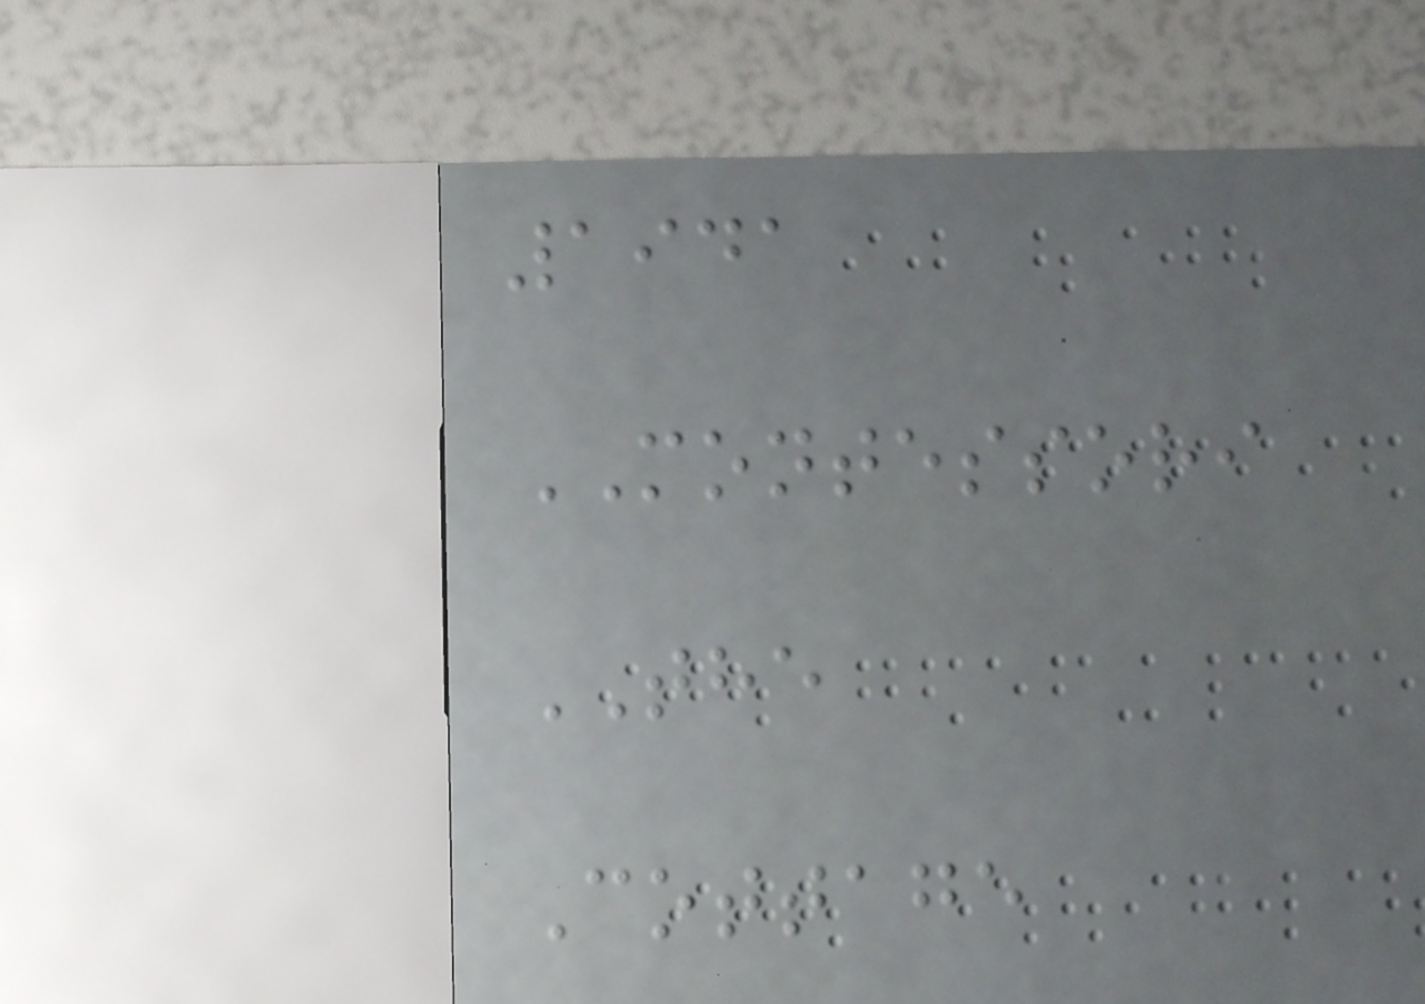1941
MONTESSORI
THE
Cottage
